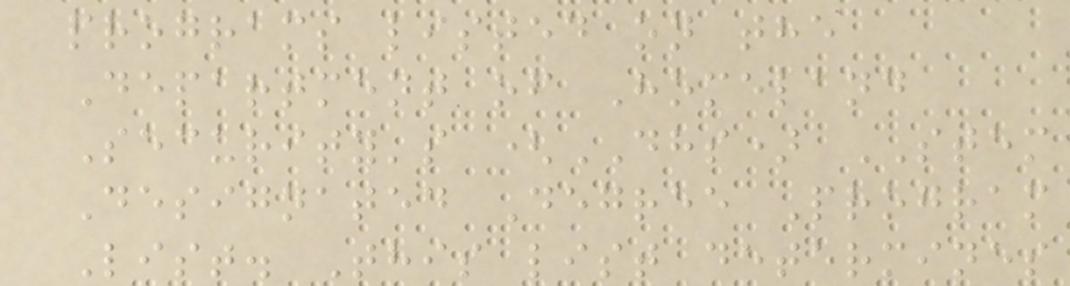programs listed on the
Department of Homeland
Security's (DHS) STEM
Designated Degree Program
List. This list determines
